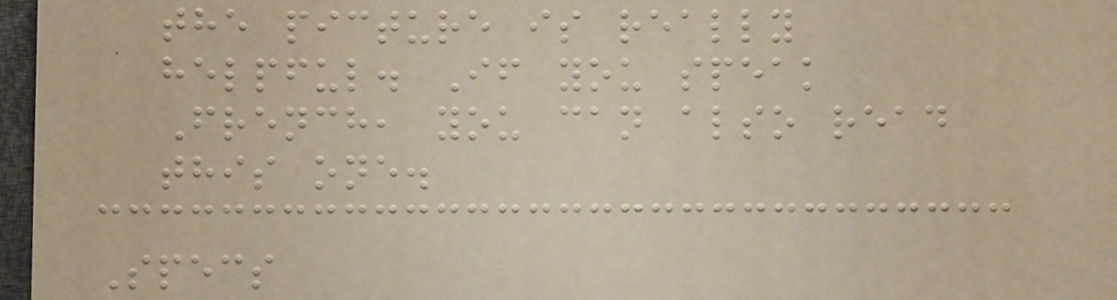the picture is really
helpful. If you speak
French, you can also read
this one.
Specs
